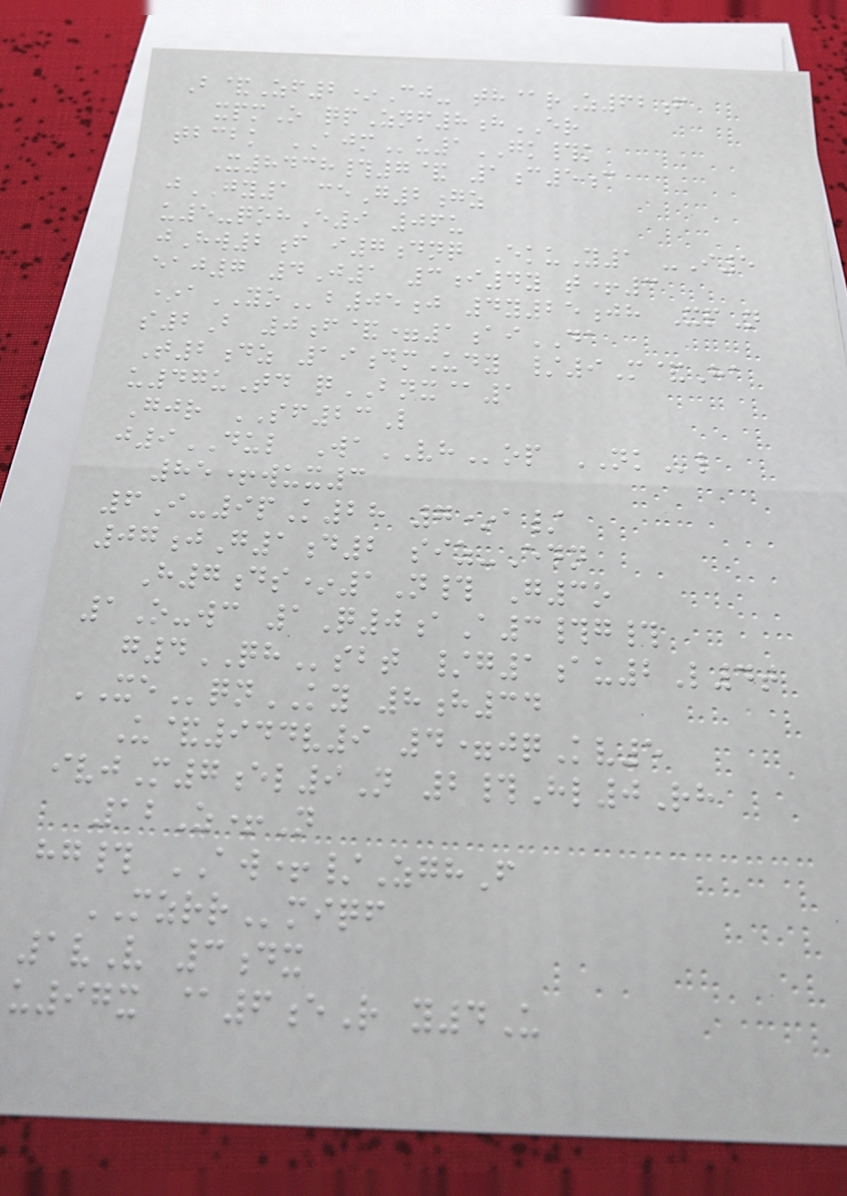B&Zf2*Cj- th@rZ62f
xpmO qpZnf8hER
tbcbk AJMu1GK#k
X8438#7& 1c5c
jGY1 ceG2gz
u5-qohE9 06u
jHw2f i7dnq EkuY1 -I5
eaj7 4J1 3i4y t+3
*aYOb05j 4y25jh XpN
s2B 0f&=1aiDA
T2dz 19dmUdy /9M&Ha
u47uTd qBNX@1
Gjr SF23L
j9DUL WaVHop NKl
85+wux3
6I-9pK28 7*a/
07jG1d2 siz-Edn
H7ds*1N# G3o
1O-wc 1Q0aA3#g#
g4QHsbt /g1au2L4t
XEqnKY 8h34
U&944v9 4=jqKv5
ivjM7el9N 2#Hl0Rh
12Z+N
hg# AW+/ZghF
MZRRmiqf
1vV 3dx
u97x @6eR y4U
